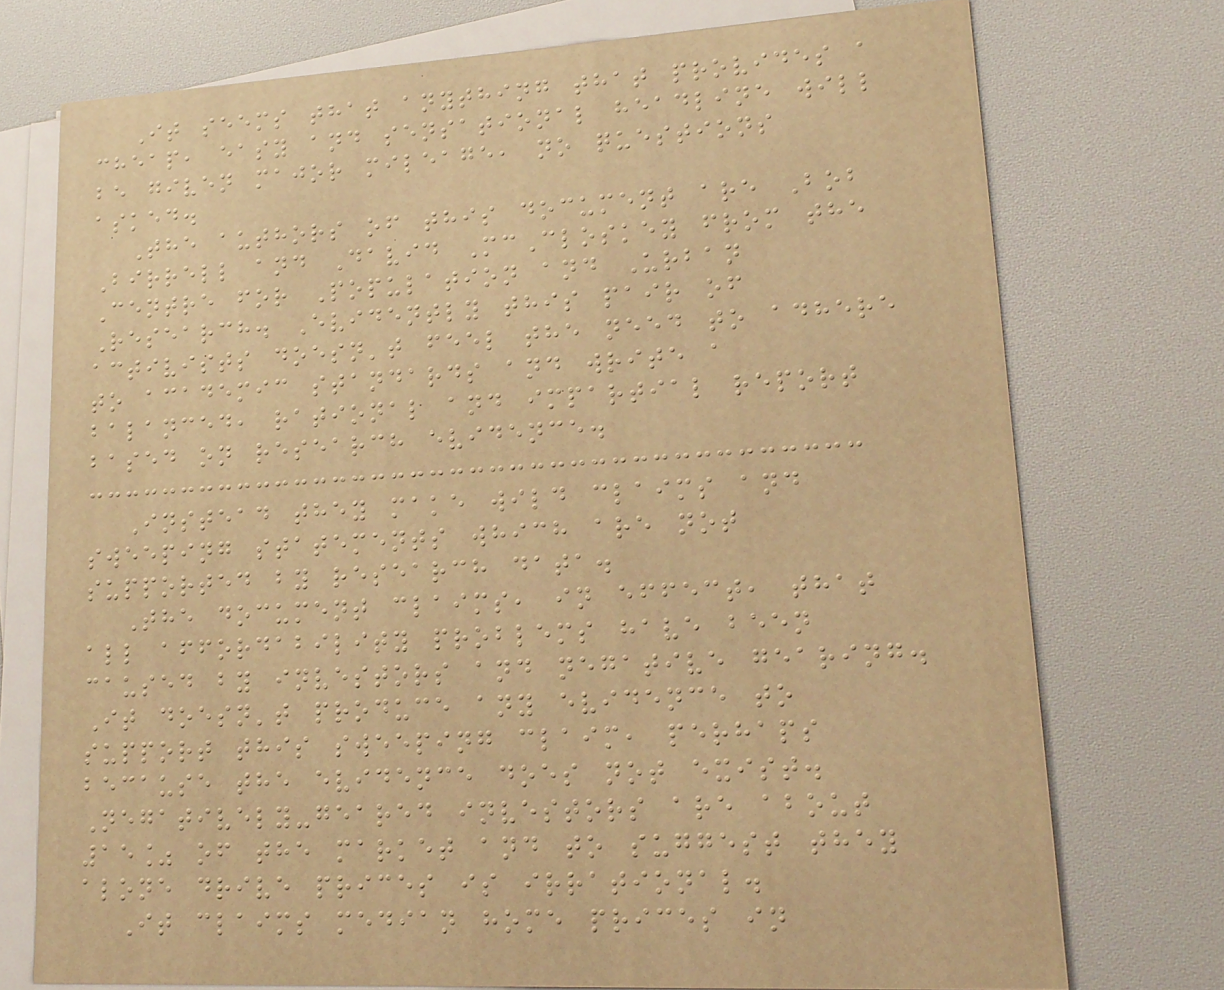It seems that anything that provides a
cheap, easy and sensational headline will
be given major mileage, no questions
asked.
The authors of this document are Bob
Birrell and David McCloskey from the
Centre for Population and Urban
Research. Evidently this pair of
activists doesn't feel the need to adhere
to academic standards and write a
balanced, rational and impartial report
based on research evidence.
Instead they make wild claims and
sweeping statements which are not
supported by research data.
The document claims, in effect, that
all affordability problems have been
caused by investors and negative gearing.
It doesn't produce any evidence to
support this sweeping claim, perhaps
because the evidence does not exist.
Negatively-geared investors are about
15% of the market and to suggest they
alone drive prices is irrational.
It claims median home prices in
